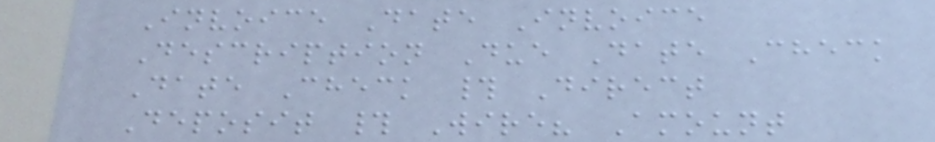Invoice Date Invoice
Description Due Date Check
Date Check # Direct
Deposit # Wire? Amount
